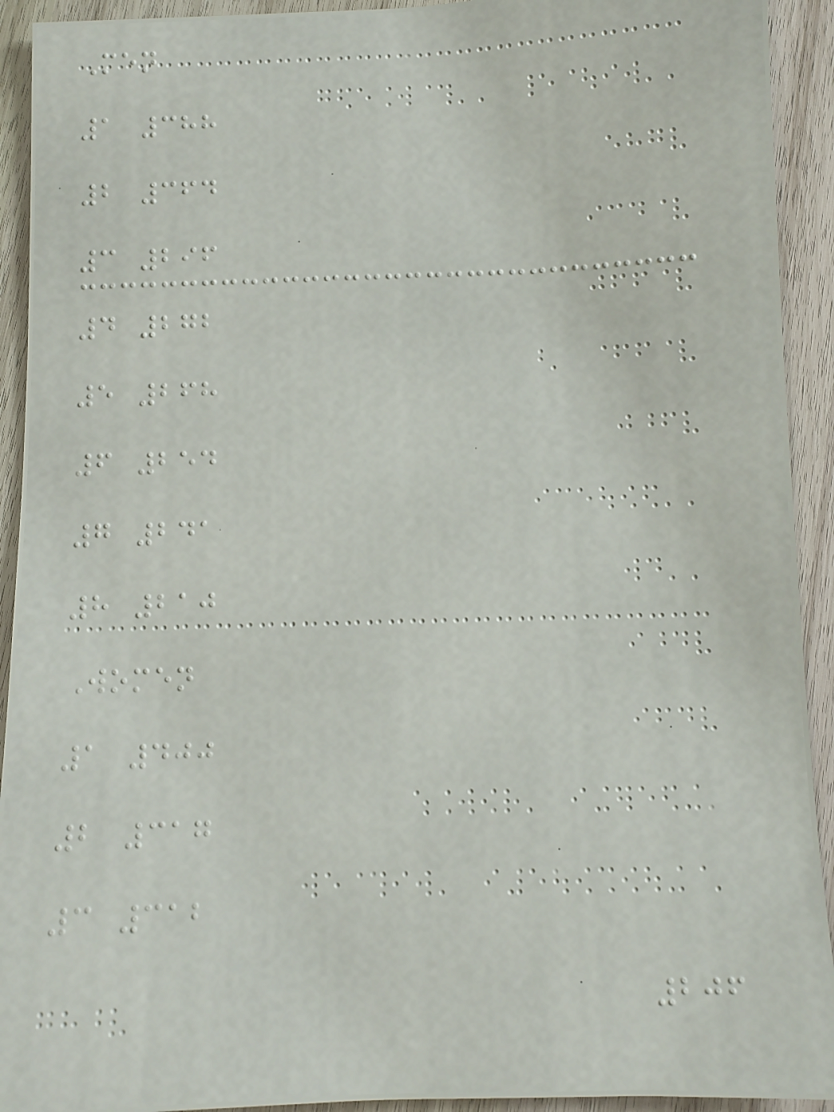Men
1 388
2 364
3 296
4 272
5 268
6 254
7 241
8 210
Women
1 400
2 317
3 312
206
